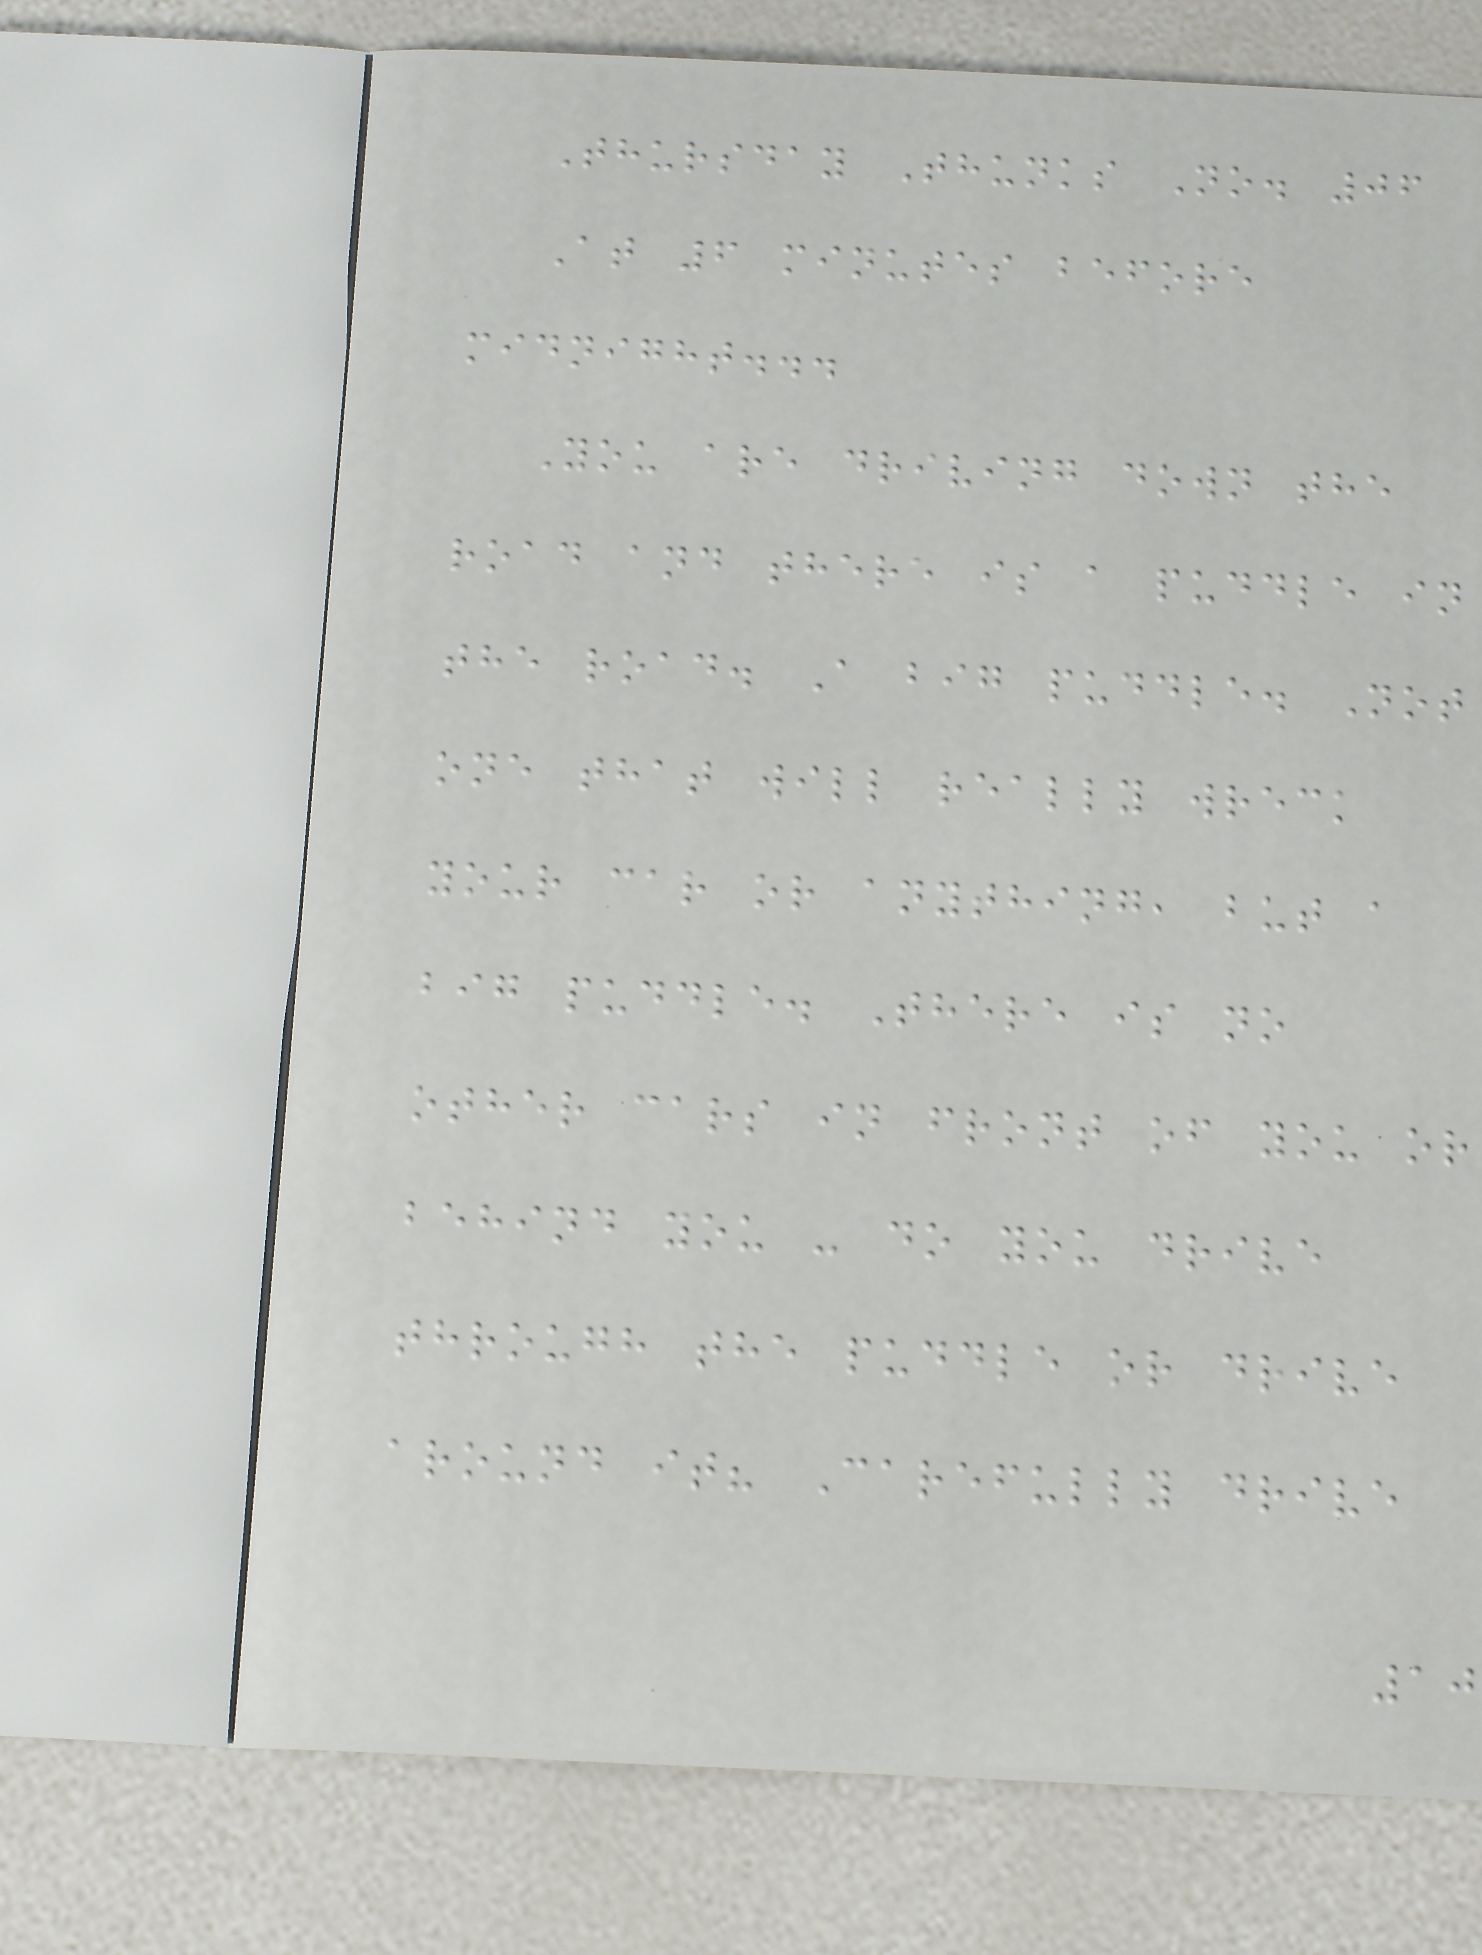Thursday Thunks No. 06
At 6 minutes before
midnight...
You are driving down the
road and there is a puddle in
the road. A big puddle. Not
one that will really wreck
your car or anything, but a
big puddle. There is no
other cars in front of you or
behind you - do you drive
through the puddle or drive
around it? Carefully drive
10
